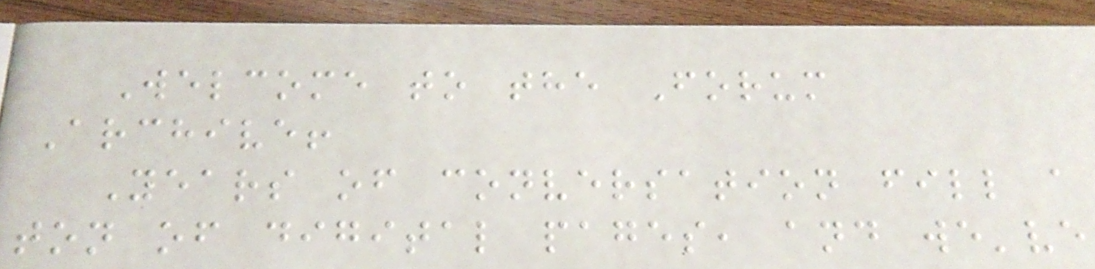Welcome to the Forum
Archive!
Years of conversation fill a
ton of digital pages, and we've
